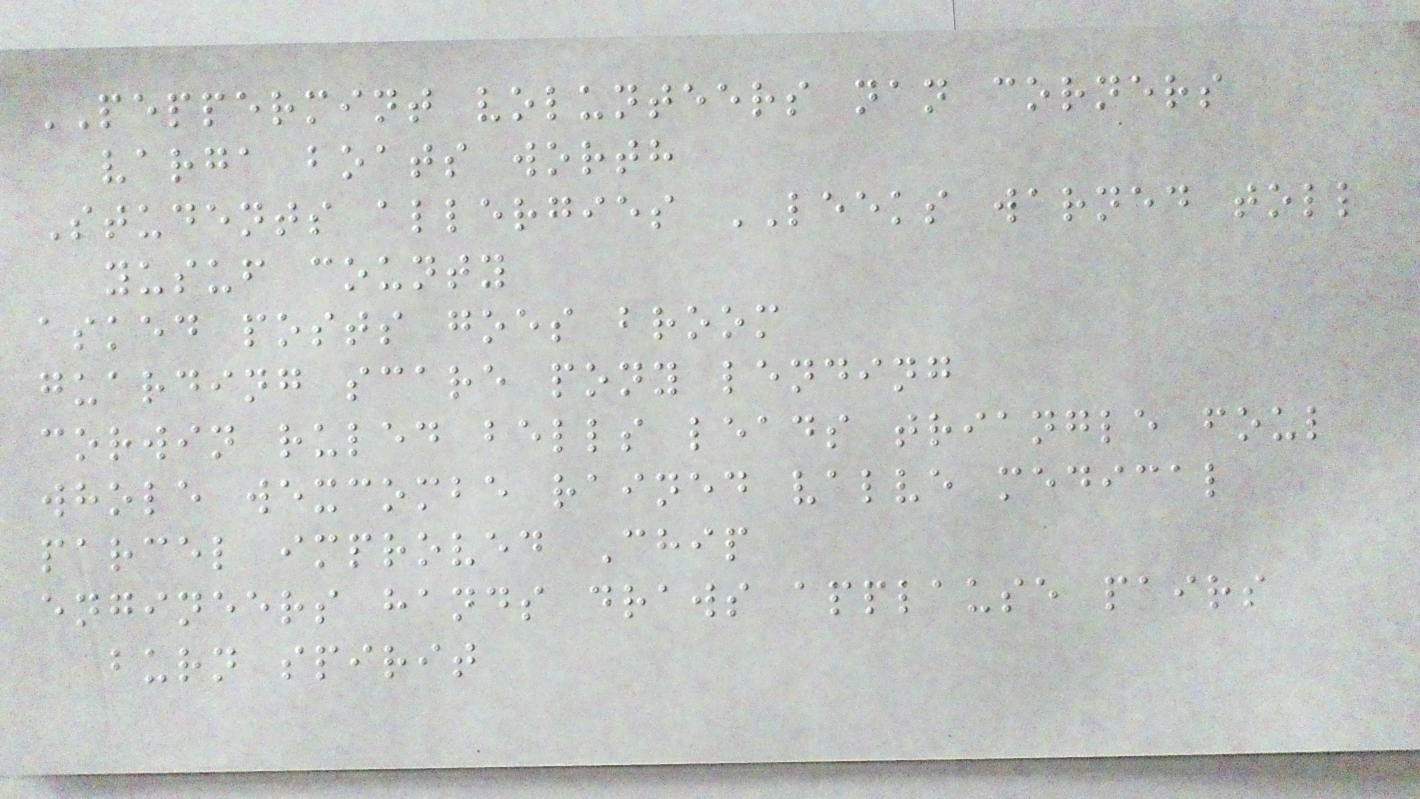PEPPERMINT volunteers nan corners
varga boats worth
Students allergies LEEKS warned toll
yusuf county
asked posts goes broom
guarding scare pony lending
corwin ruled bells leads triangle foul
whole wexcombe rained valve medical
parcel improved Chip
engineers hands draws applause pairs
burn spirit
